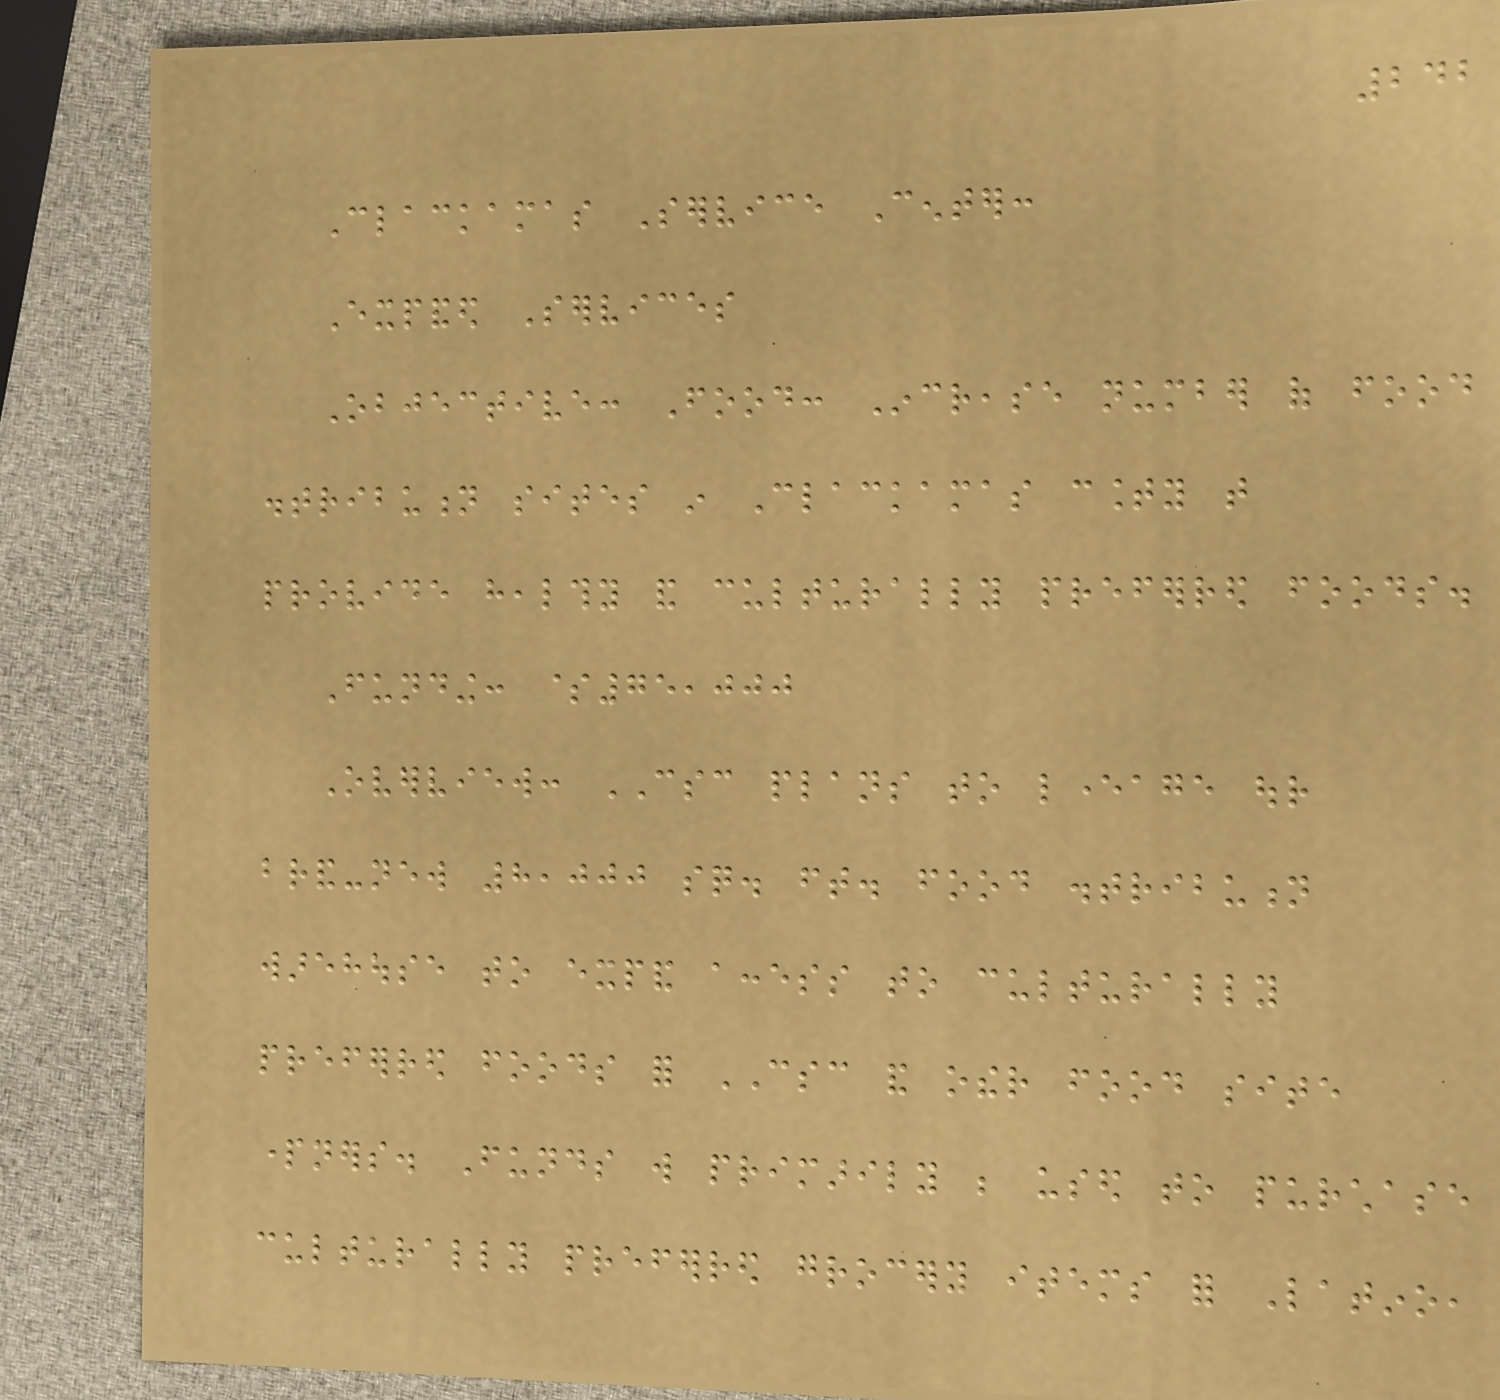242
Clackamas Service Center:
Expanded Services
Objective: Food: Increase number of food
distribution sites in Clackamas county that
provide healthy and culturally preferred foods.
Funding: $75,000
Overview: CSC plans to leverage our
brand-new 8,000 sq. ft. food distribution
warehouse to expand access to culturally
preferred foods for CSC and other food site
partners. Funds will primarily be used to purchase
culturally preferred grocery items for Latino,
